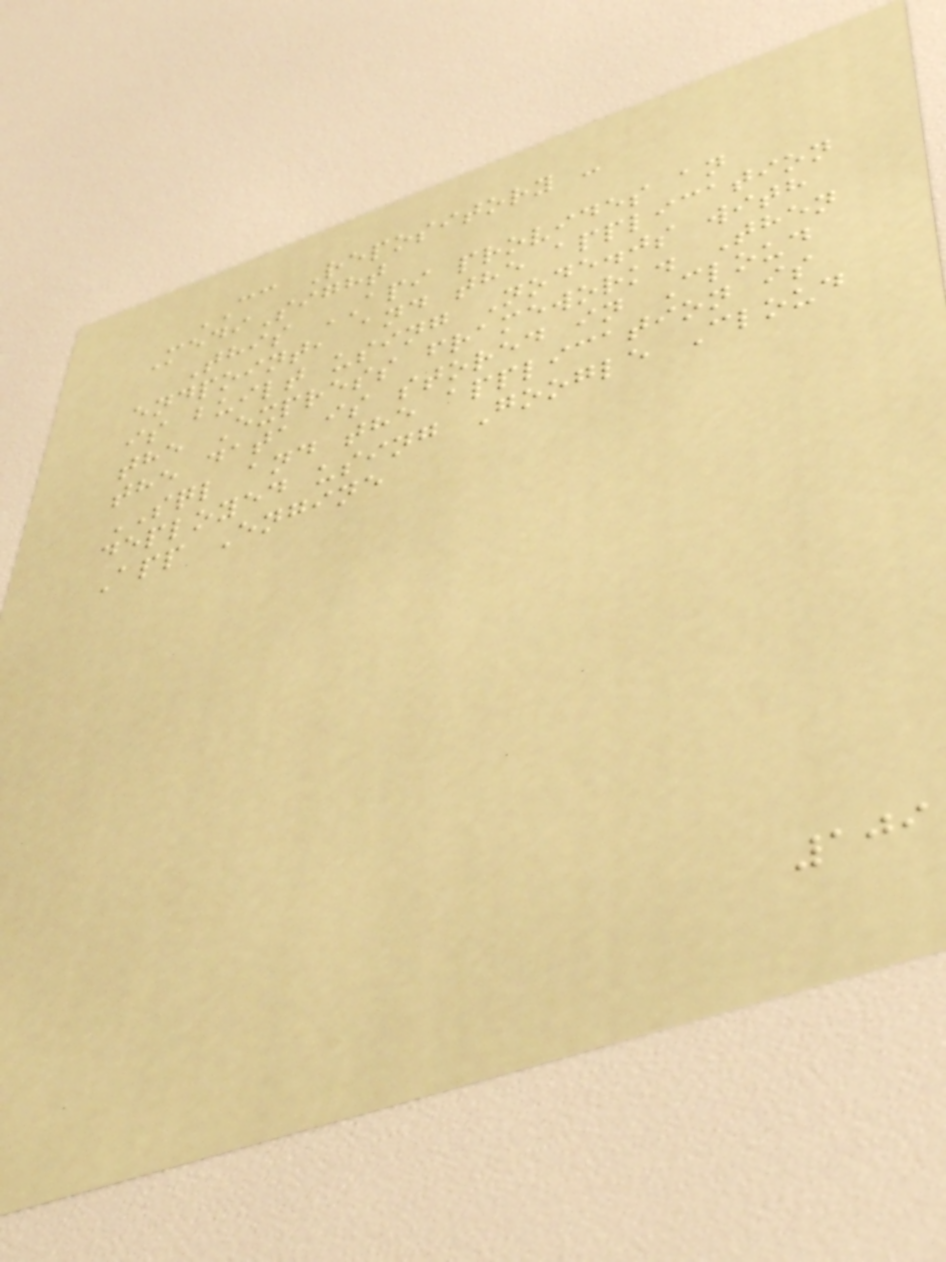CC Repository -
MediSight
This API provides an
endpoint, and the application
is built using Node.js with
the Express framework. Then
the data is stored in Cloud
SQL and the application is
deployed using Google Cloud
App Engine
109
